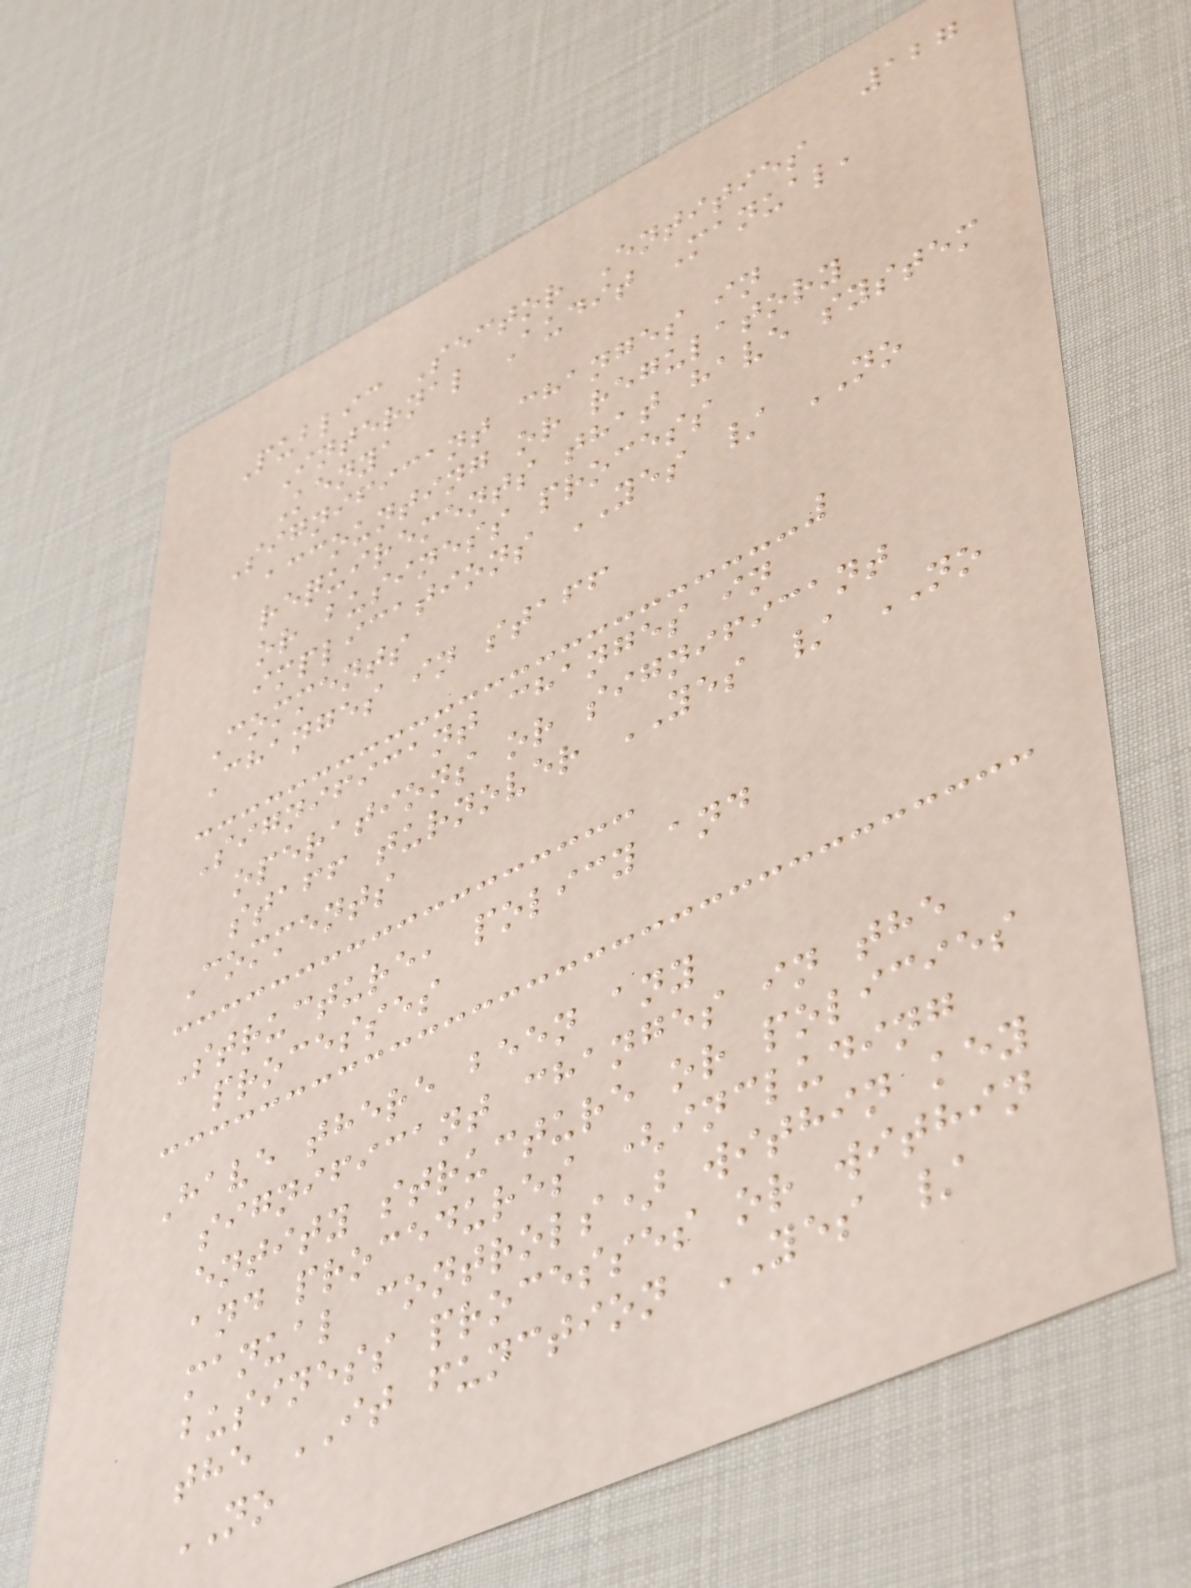127
Public Sector Entities
Internal Audit Manual,
Kenya
Significant changes in
accounting or regulatory
requirements that have system
or business process
implications YES / NO
Comments
Changes in staff
Significant changes in
operations or significant
staff turnover YES / NO
Comments
Structure, policy and
processes
Have there been any
significant changes in the
entity structure or policies
and procedures (including
manual controls) within key
business processes or within
the IT function YES /
NO
